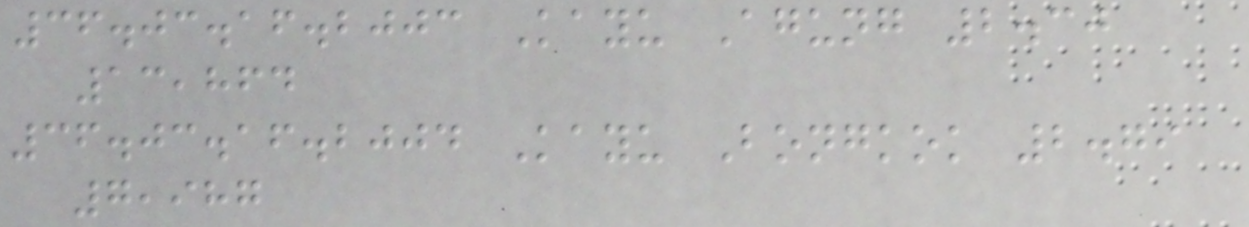36.03.16.2003 Kayu Agung 2.30
13,864
36.03.16.2004 Kayu Bongkok 2.79
7,987
